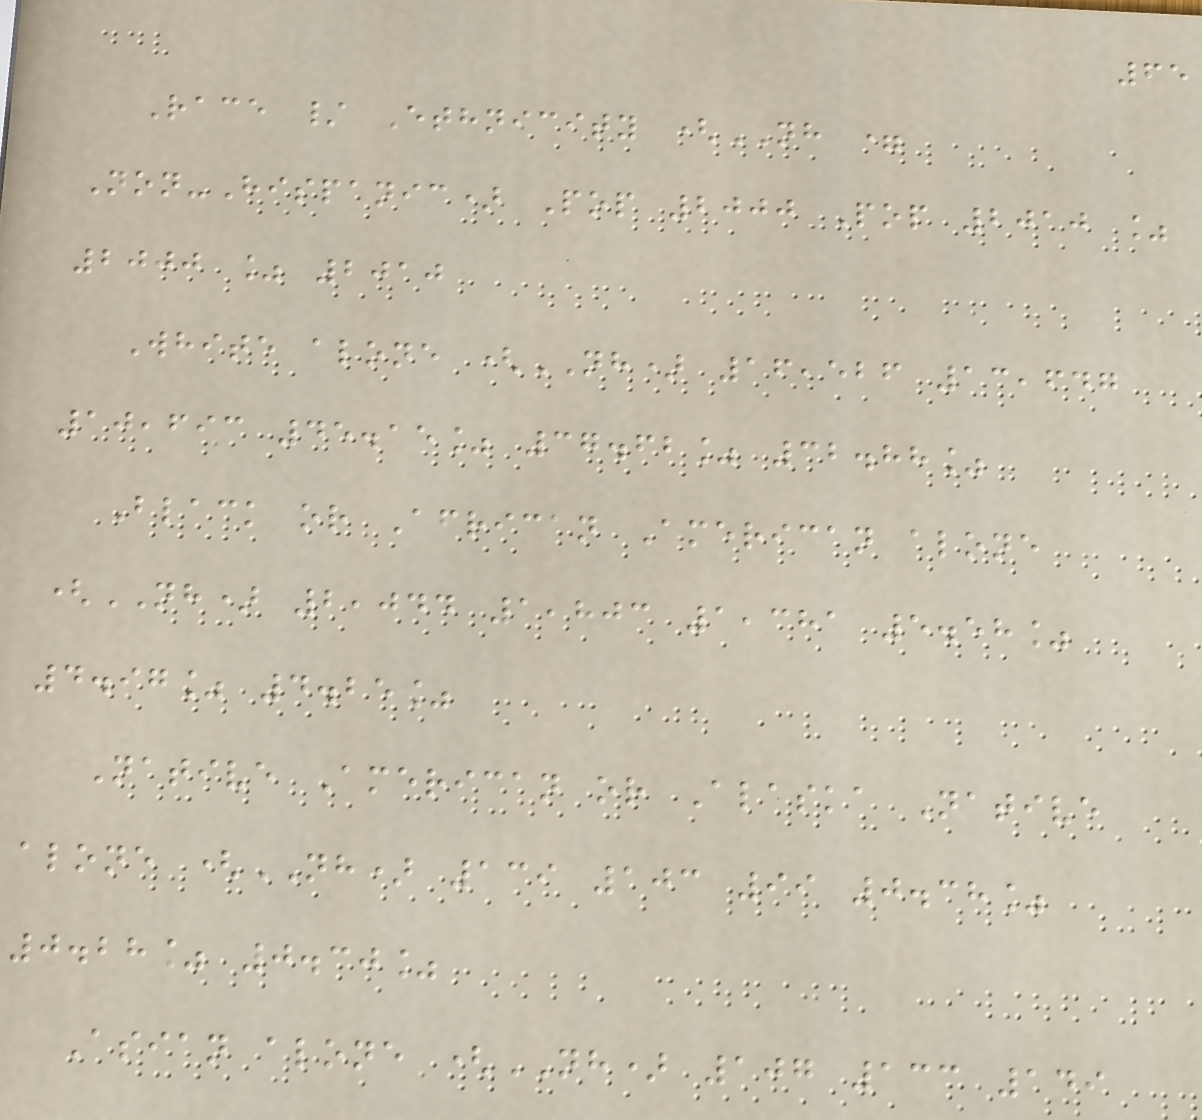65
Race / Ethnicity (NH =
Non-Hispanic) Pop 2000 Pop 2010 %
2000 % 2010
White alone (NH) 16,526 13,647
10,693 45.15% 37.62% 32.88%
Black or African American alone
(NH) 2,044 1,803 1,381 5.58%
4.97% 4.25%
Native American or Alaska Native
alone (NH) 139 103 99 0.38%
0.28% 0.30%
Asian alone (NH) 107 133 149
